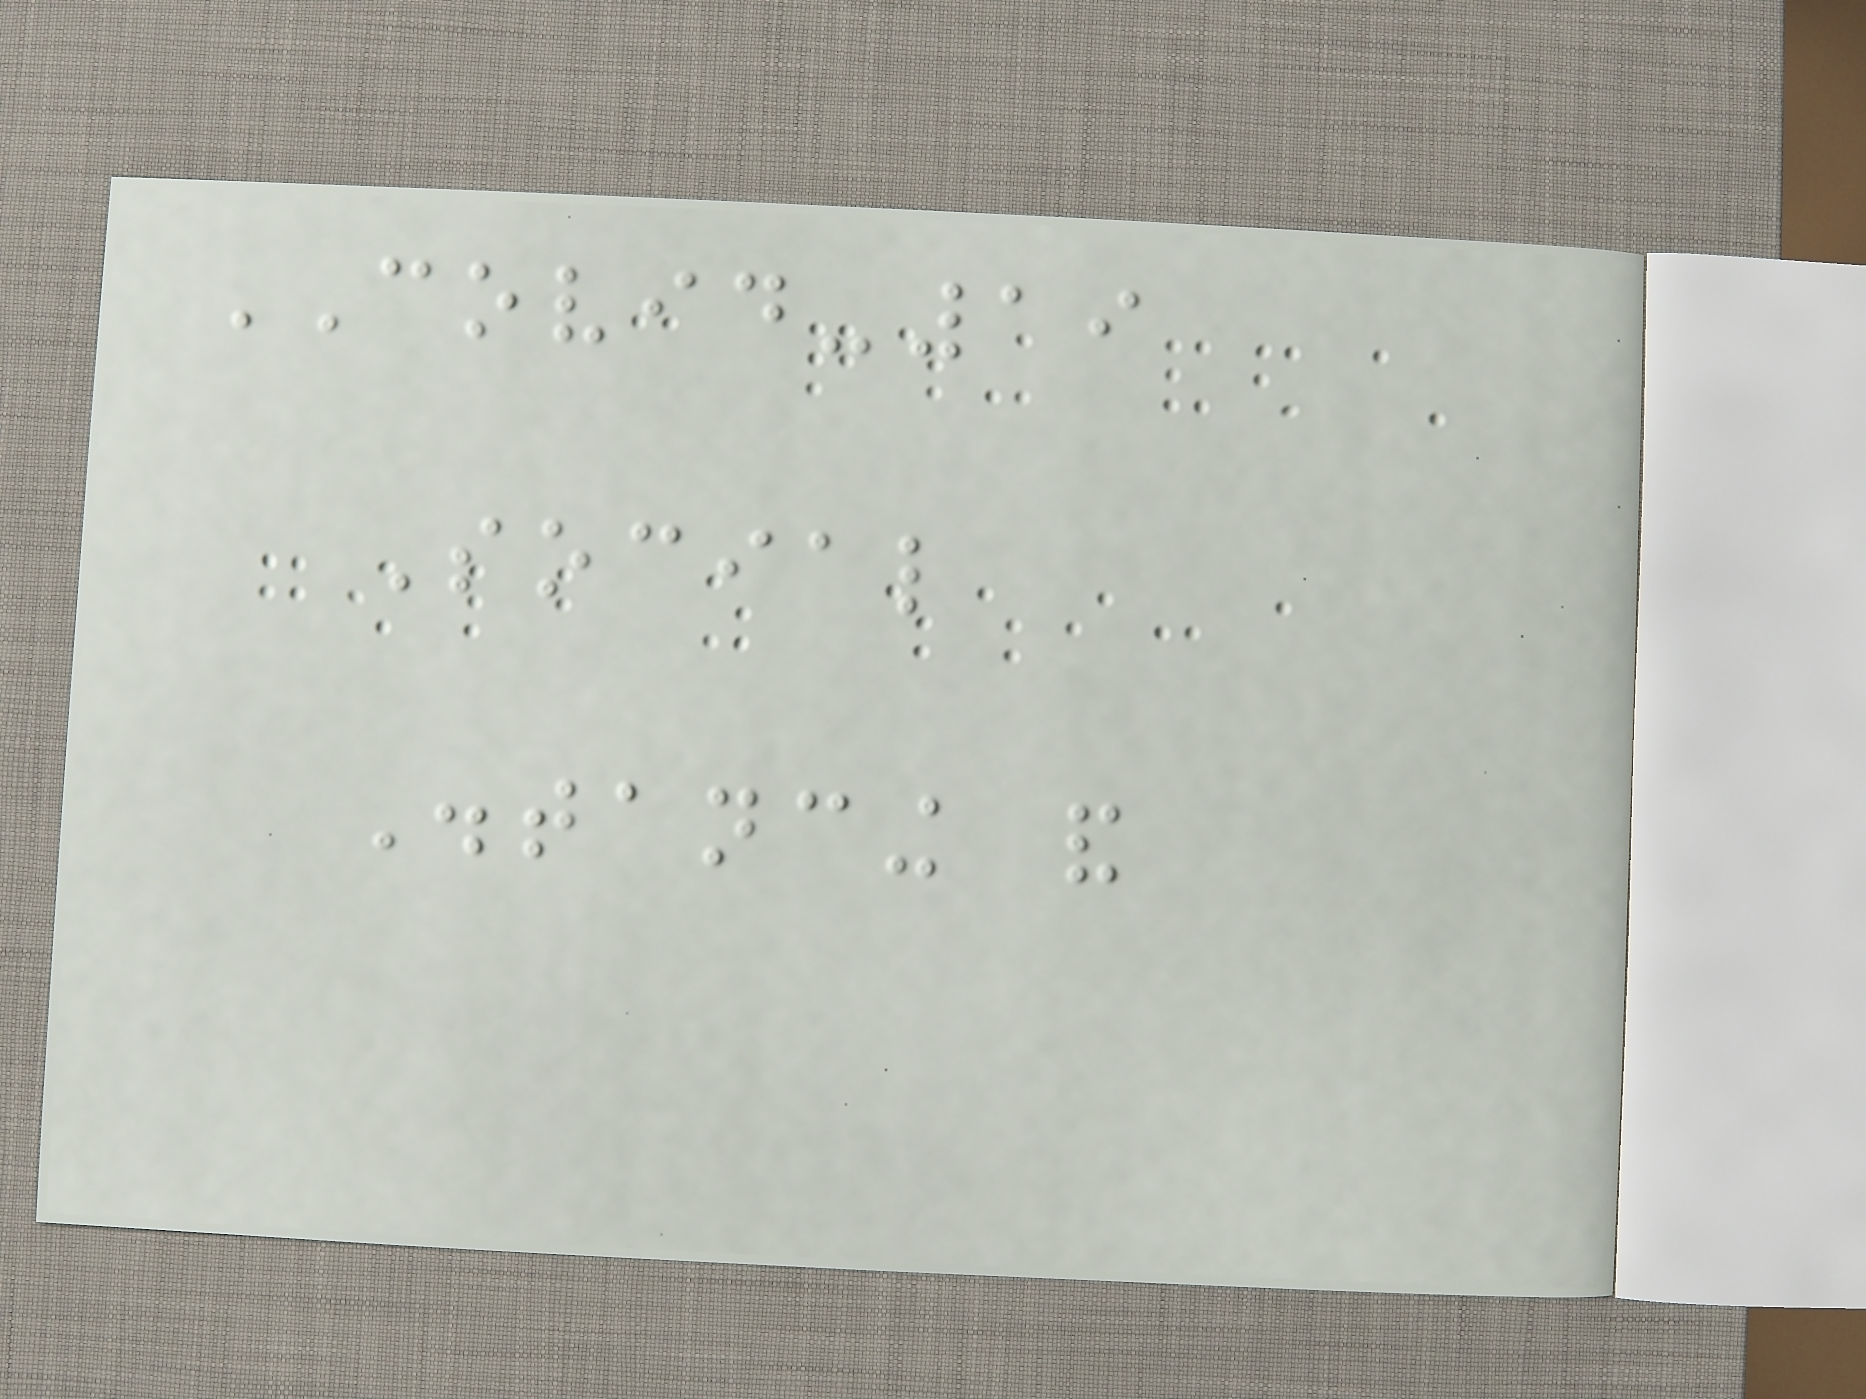COVID-19
Social
Distancing and
